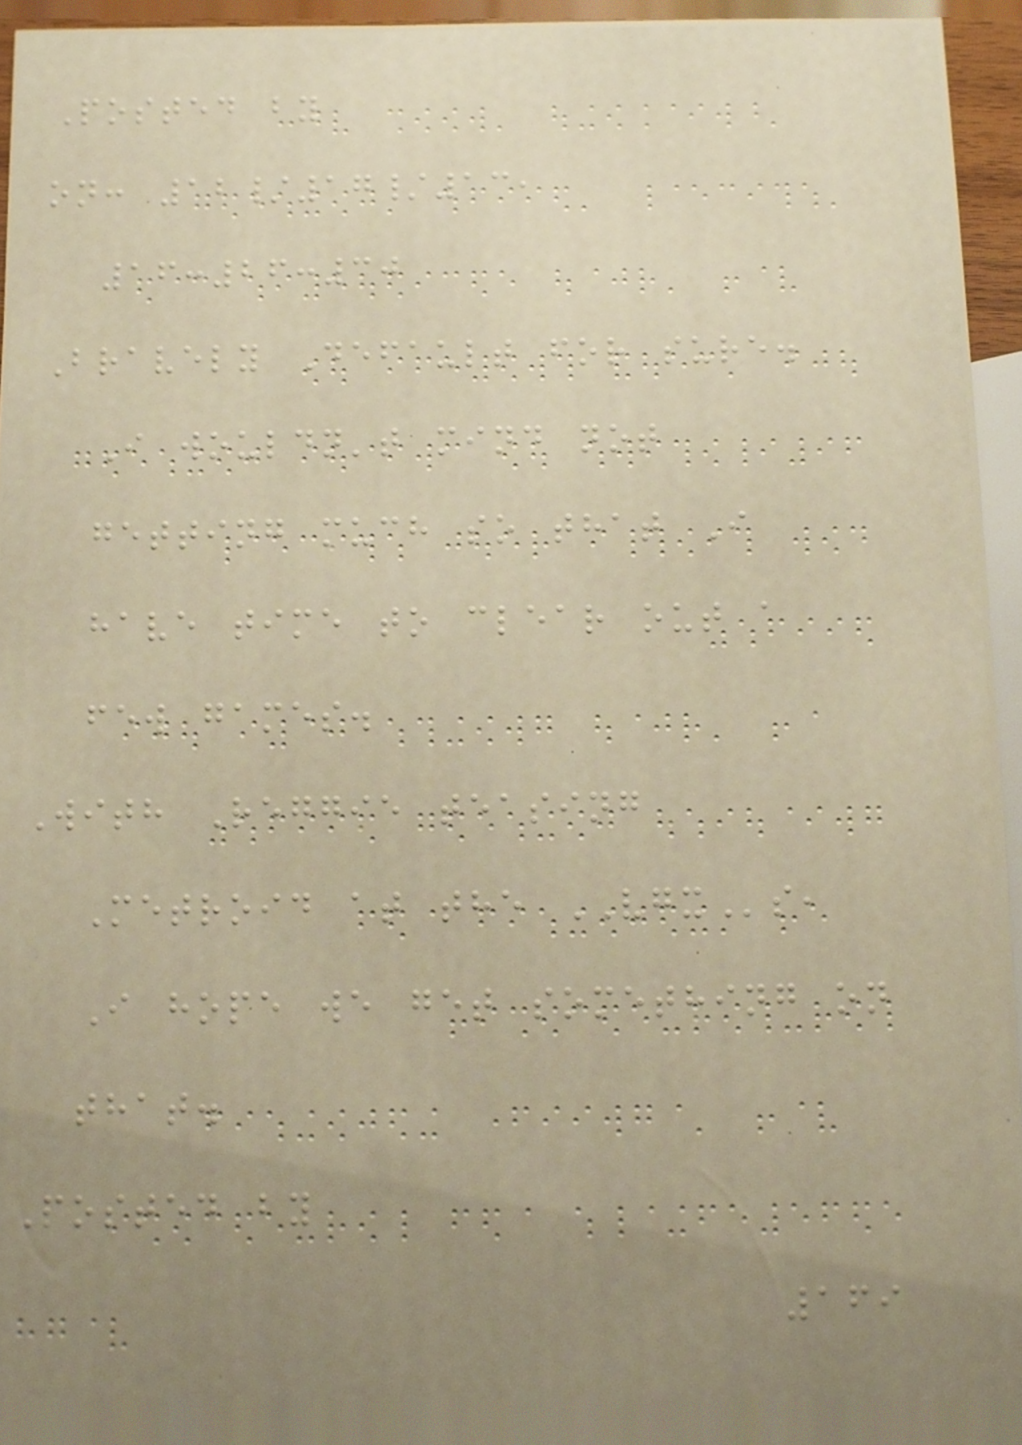Posted by
on: 12/17/13,
16:26:30
Bravely Default for sure.
I wouldn't mind not
getting much so that I
have time to clear out a
few games.
With Reggie teasing
Metroid at the VGXs,
I hope we get something on
that.
Posted by
169
